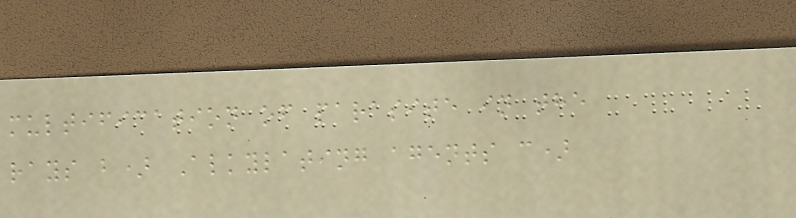multification of parasite in the
rays b) Alkylating agents c)
